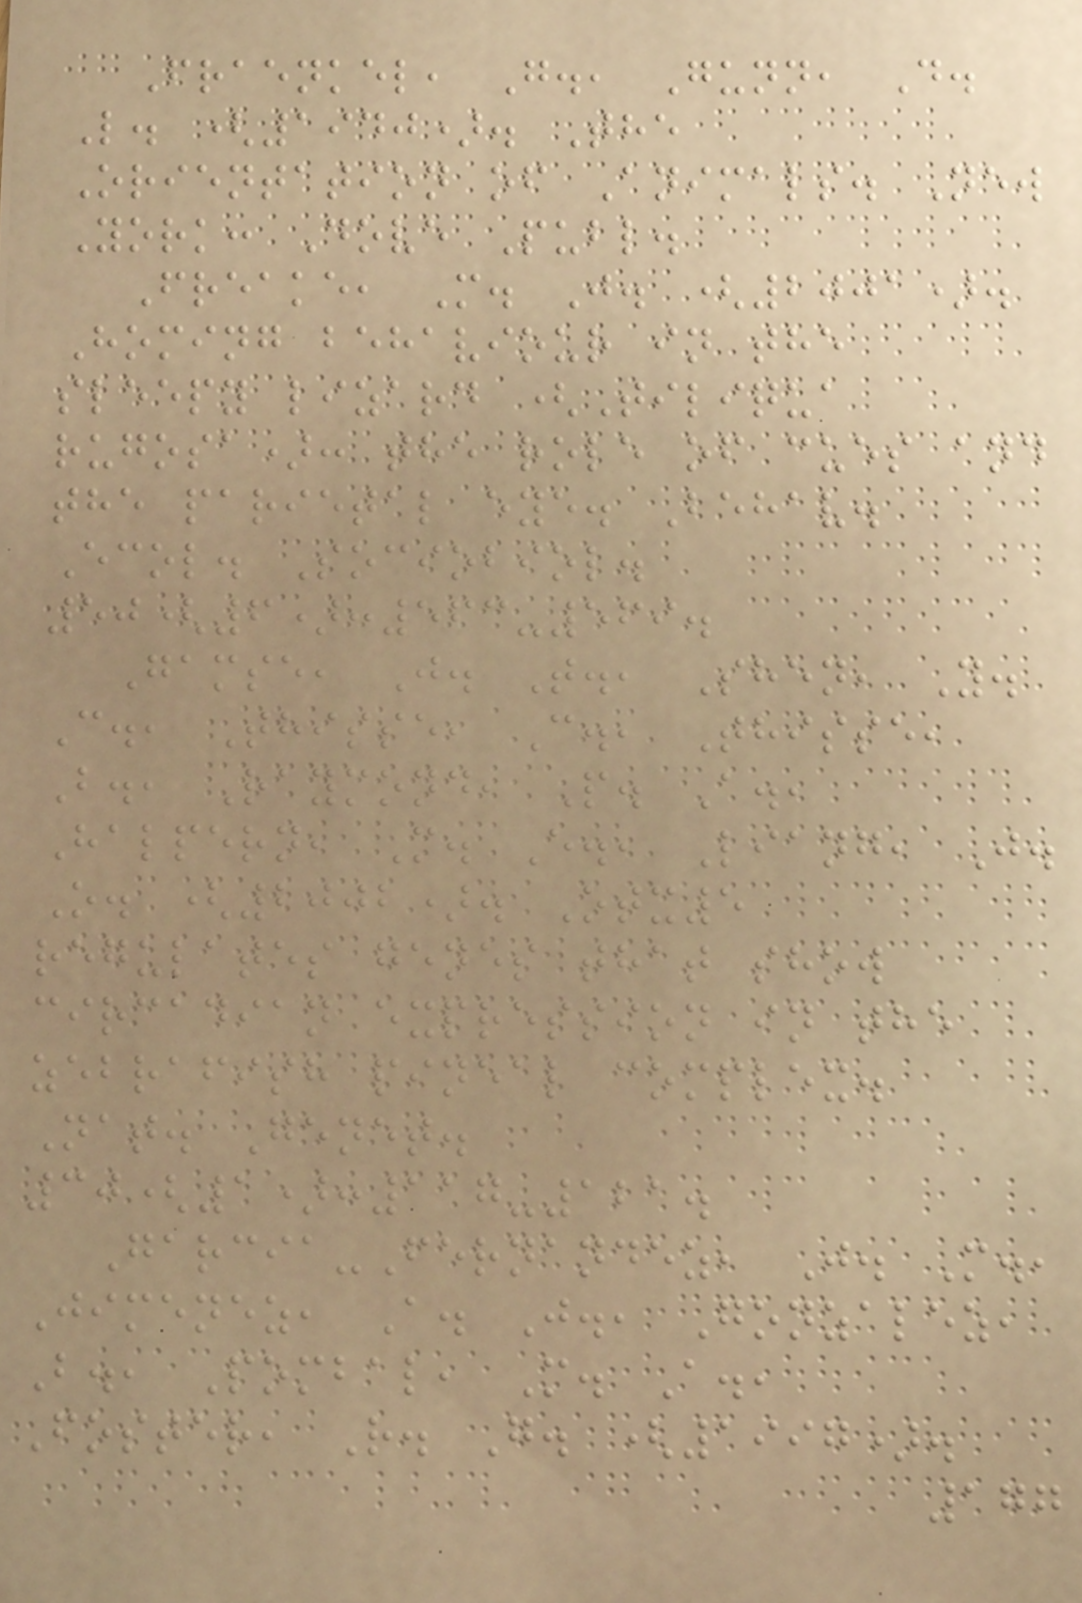Fraenkel, G., Gunn, D.
L. (1940). The
Orientation of Animals. New
York: Dove Publ.
Freake, M. J. (2001).
Homing behaviour in the
sleepy lizard (Tiliqua
rugosa): the role of cues and
the parietal eye. Behav.
Ecol. Sociobiol.
50(6):563-569.
Gamse, J. T., Shen, Y.
C., Thisse, C., Thisse,
B., Raymond, P. A.,
Halpern, M. E., Liang, J.
O. (2002). Otx5
regulates genes that show
circadian expression in the
zebrafish pineal complex.
Nat. Genet.
30(1):117-121.
Garcia-Fernandez, J. M.,
Jimenez, A. J., Gonzalez,
B., Pombal, M. A.,
Foster, R. G. (1997).
177
